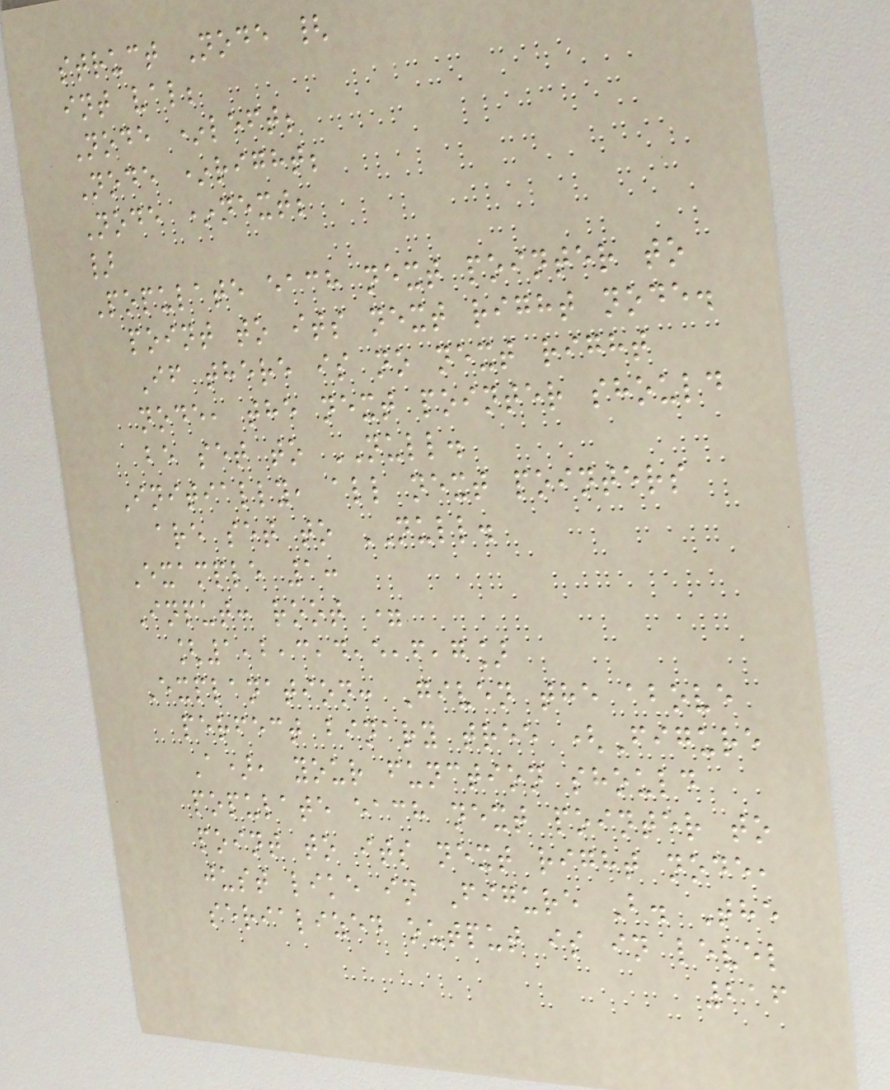struct Node {
int val;
Node *left;
Node *right;
Node *next;
}
Populate each next pointer to
point to its next right node.
If there is no next right
node, the next pointer should
be set to NULL.
Initially, all next pointers
are set to NULL.
Example 1:
Input: root =
[1,2,3,4,5,6,7]
Explanation: Given the above
perfect binary tree (Figure
A), your function should
populate each next pointer to
point to its next right node,
just like in Figure B. The
serialized output is in level
216
